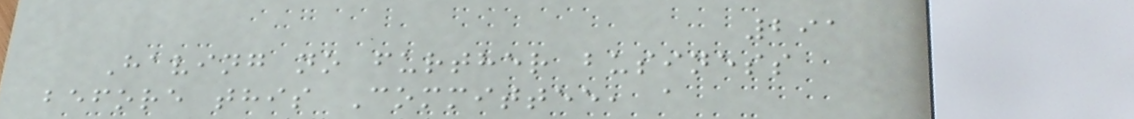291
Having no further business
before this Committee, a
